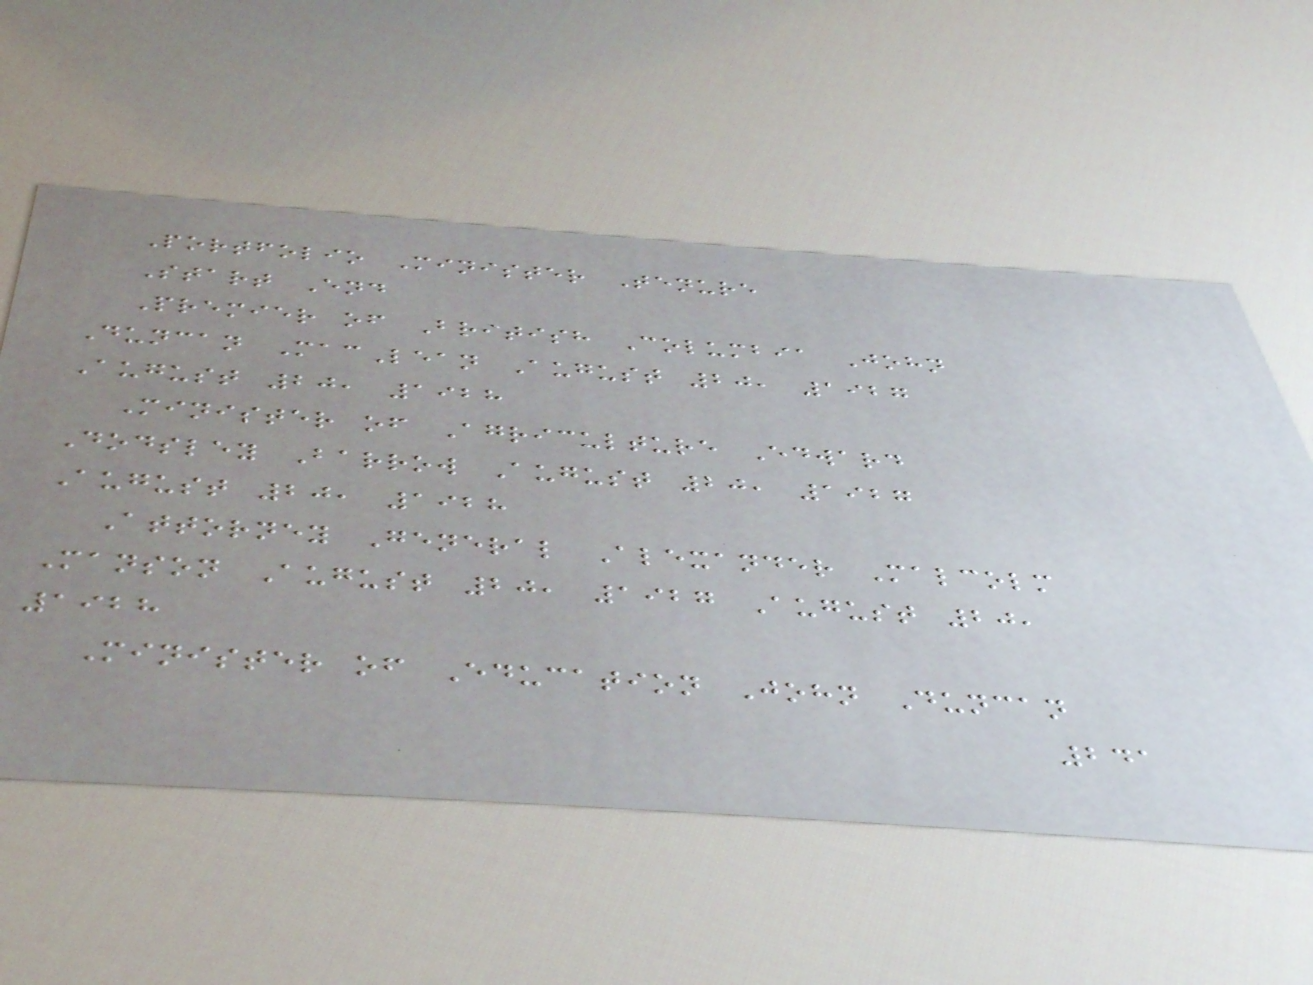Portfolio Minister Tenure
Start End
Premier of British Columbia John
Duncan MacLean August 20, 1927
August 20, 1928
Minister of Agriculture Edward
Dodsley Barrow August 20, 1927
August 20, 1928
Attorney General Alexander Malcolm
Manson August 20, 1927 August 20,
1928
Minister of Education John Duncan
241
